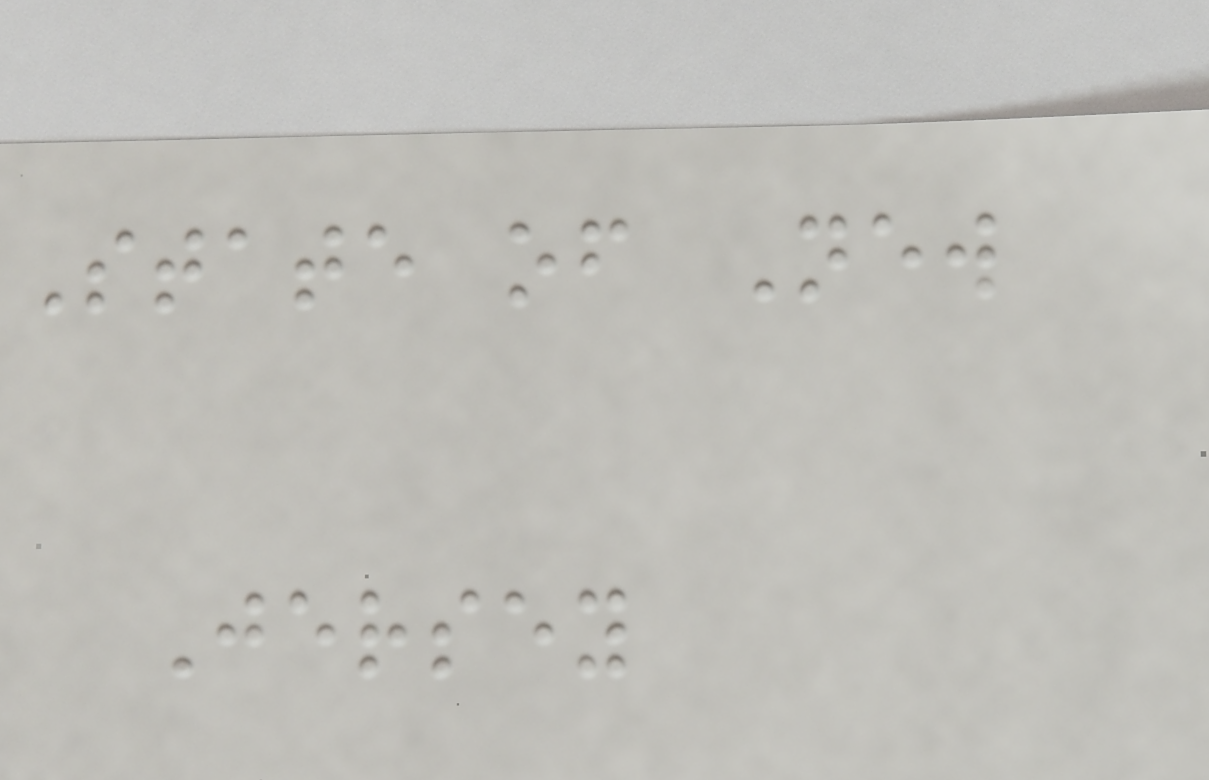State of New
Jersey
